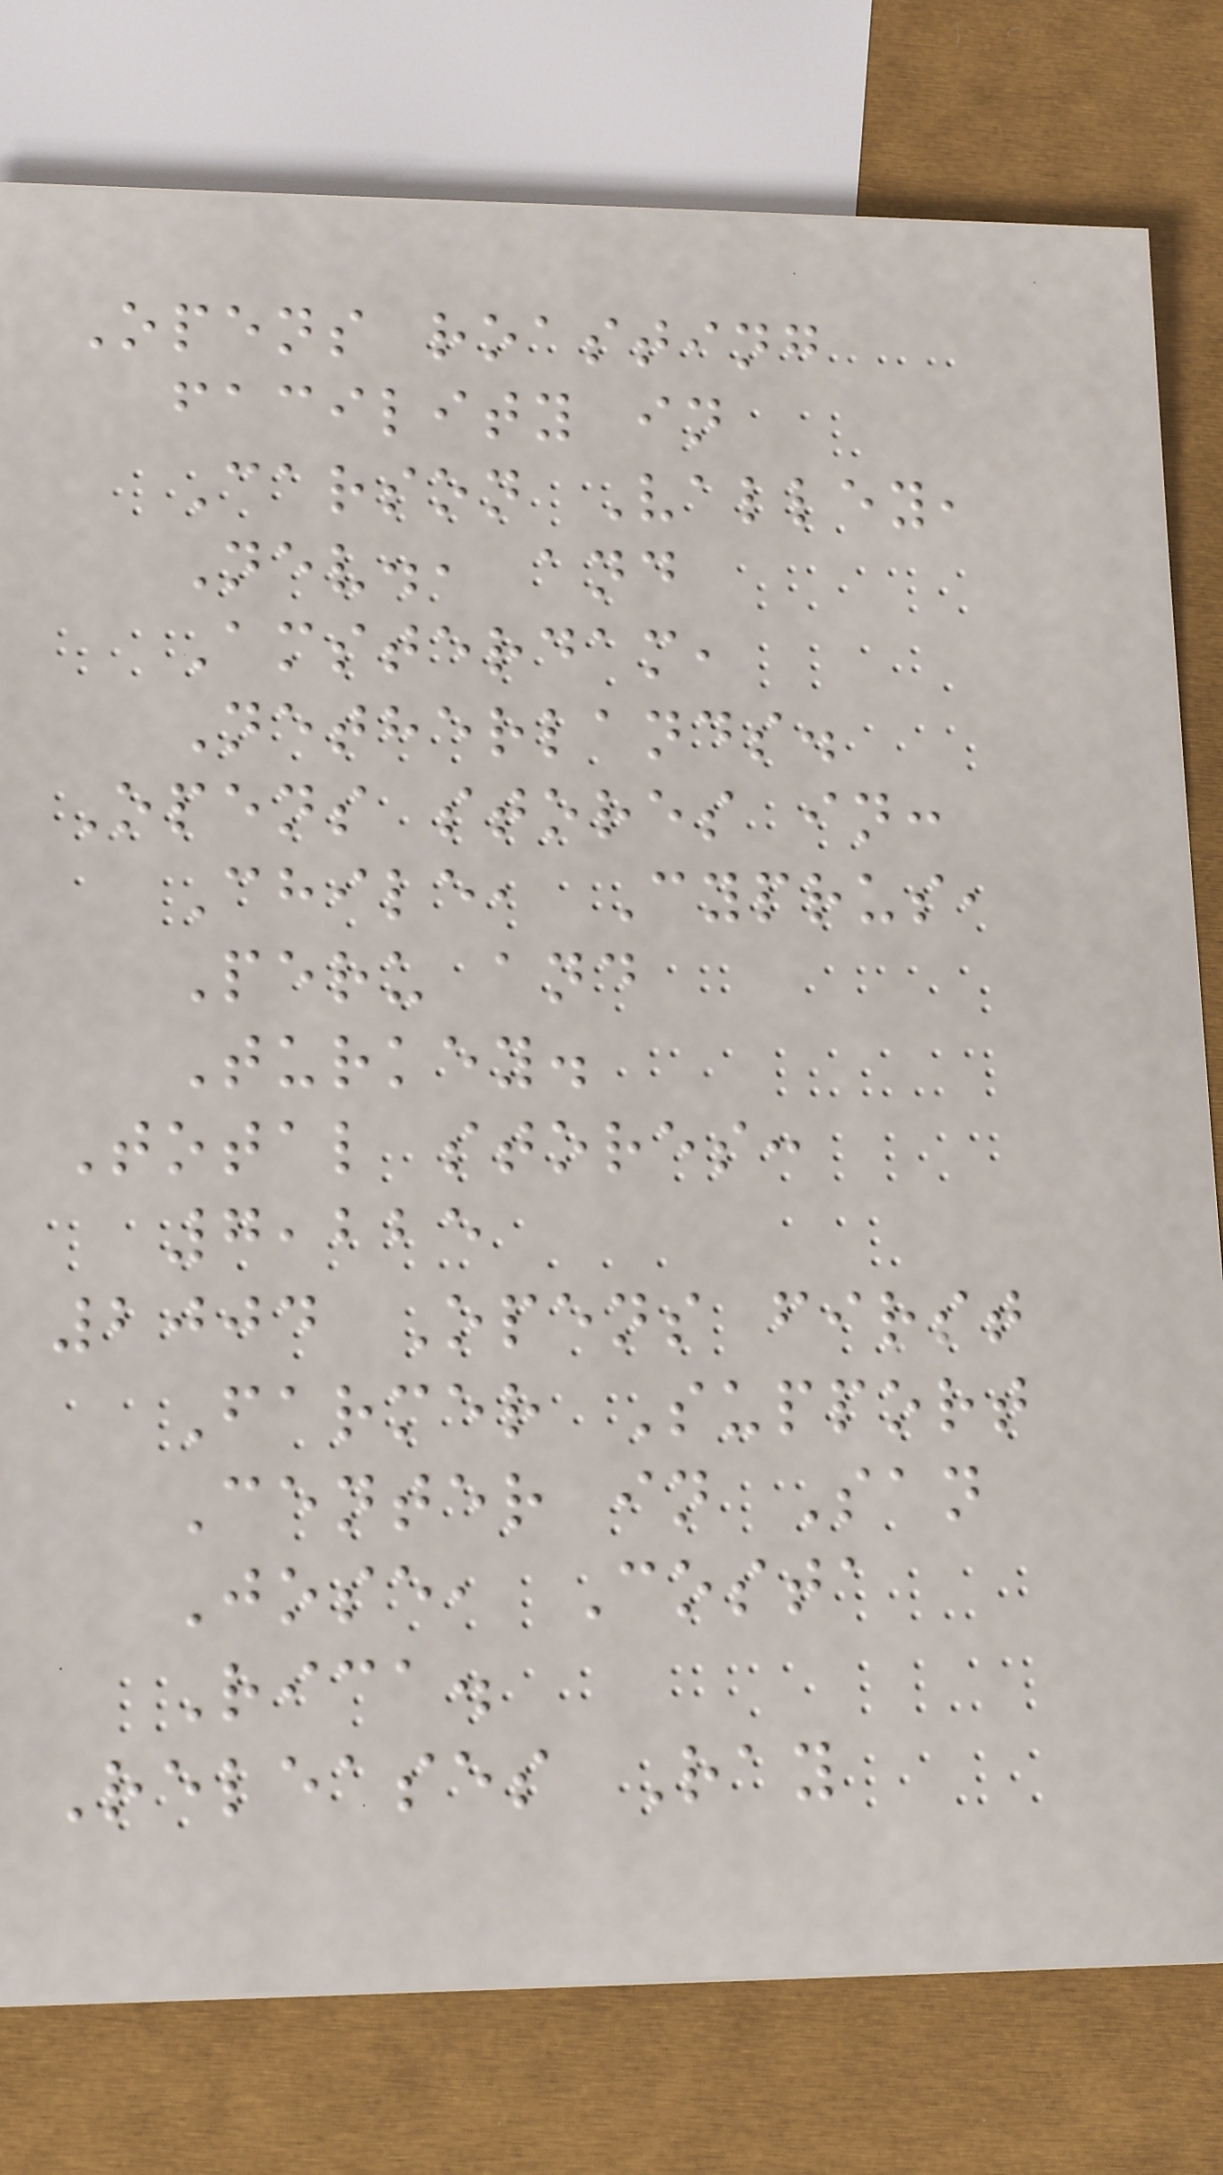Opens roasting
facility in
Carson Valley,
Nev., and
Amsterdam,
Netherlands.
Opens stores in:
Chile, Cyprus,
Peru and
Turkey.
Total stores:
7,225
2004 Opens first
Farmer Support
Center in San
Jose, Costa
Rica.
Releases Ray
